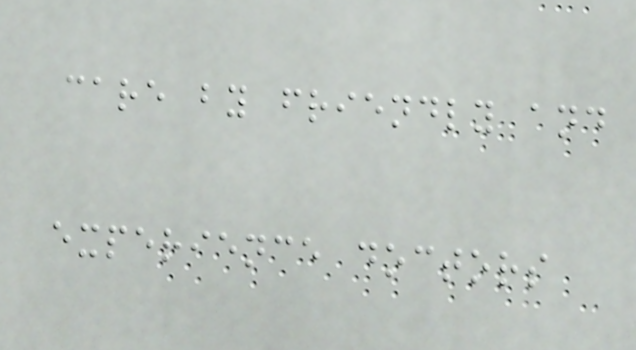care by friendly and
experience doctors
